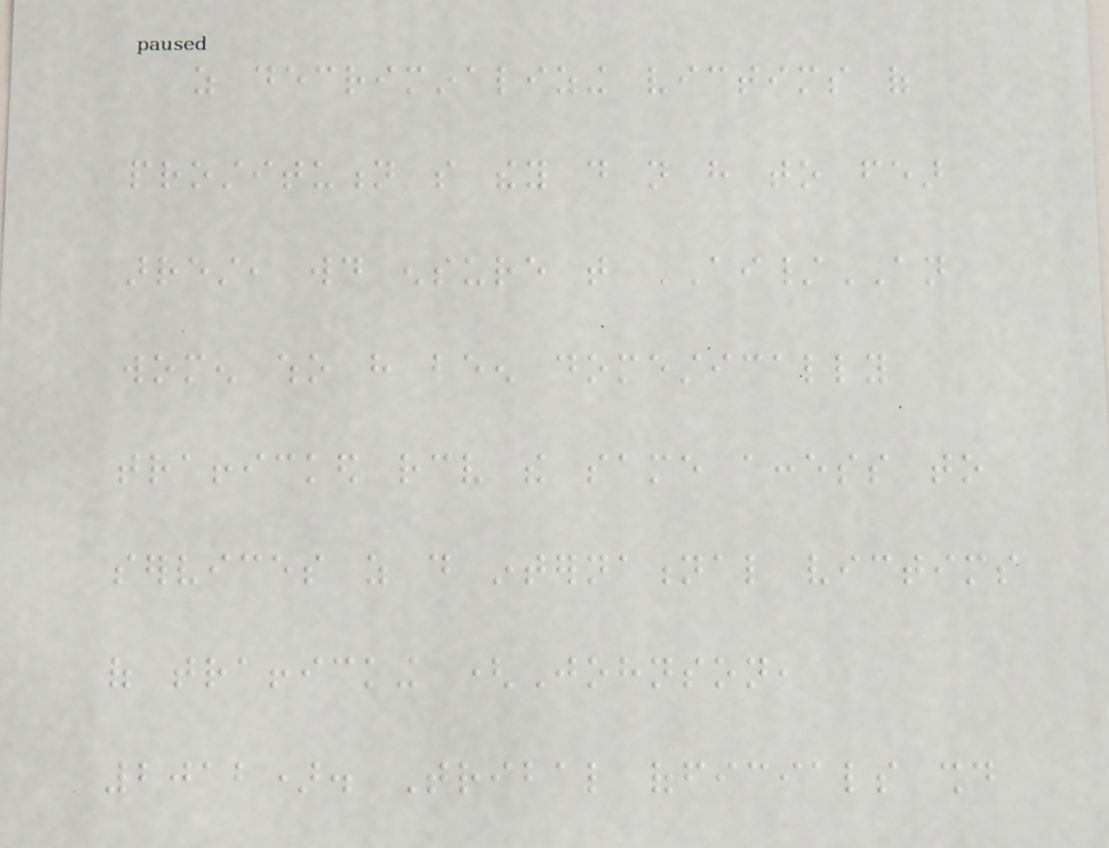as decriminalizing victims of
prostitution so they do not have to fear
arrest, would ensure that AI/AN
women who have been domestically
trafficked receive the same access to
services as do international victims
of trafficking (Johnson,
2012). Tribal officials should
